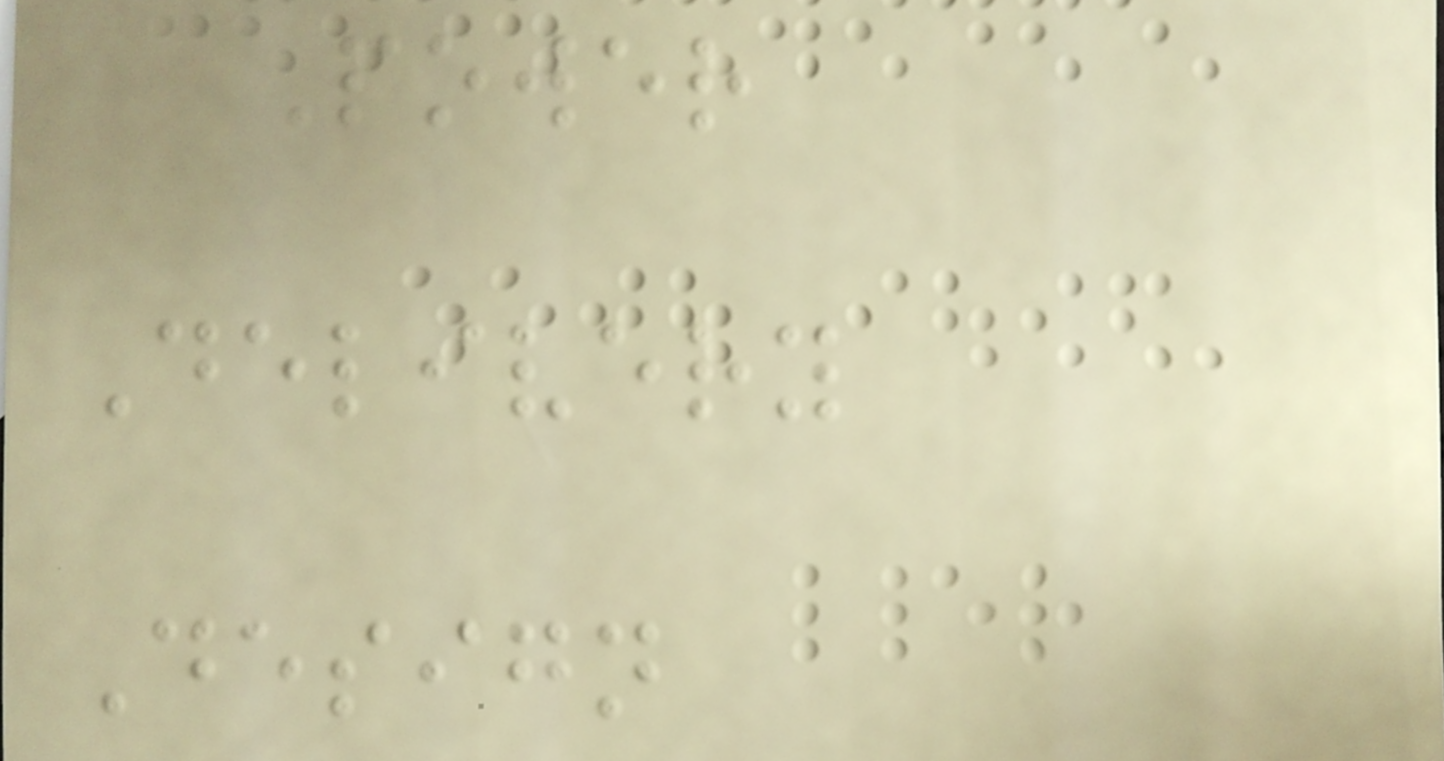Power
Delivery
Design
